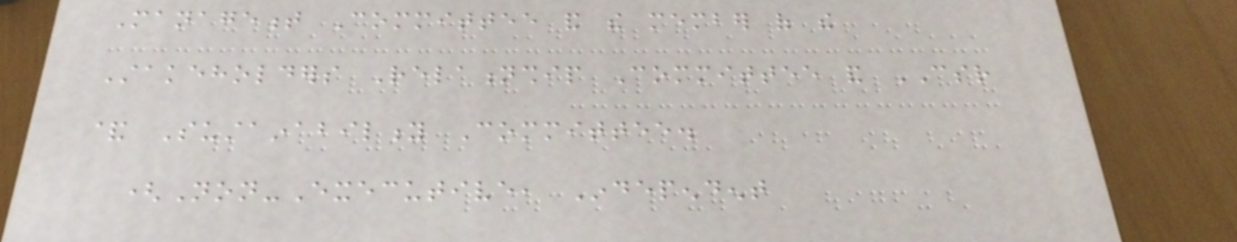Management Committee and the member of the
Stakeholders Relationship Committee and CSR
& Sustainability Committee.
(Non-Executive, Independent
